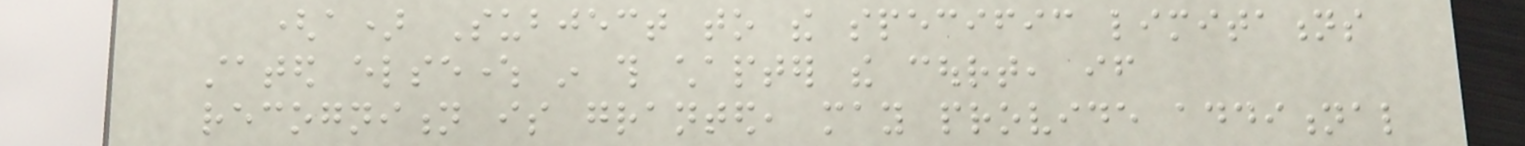(a) Subject to the specific limitations
stated elsewhere in this chapter the court, if
recognition is granted, may provide additional
